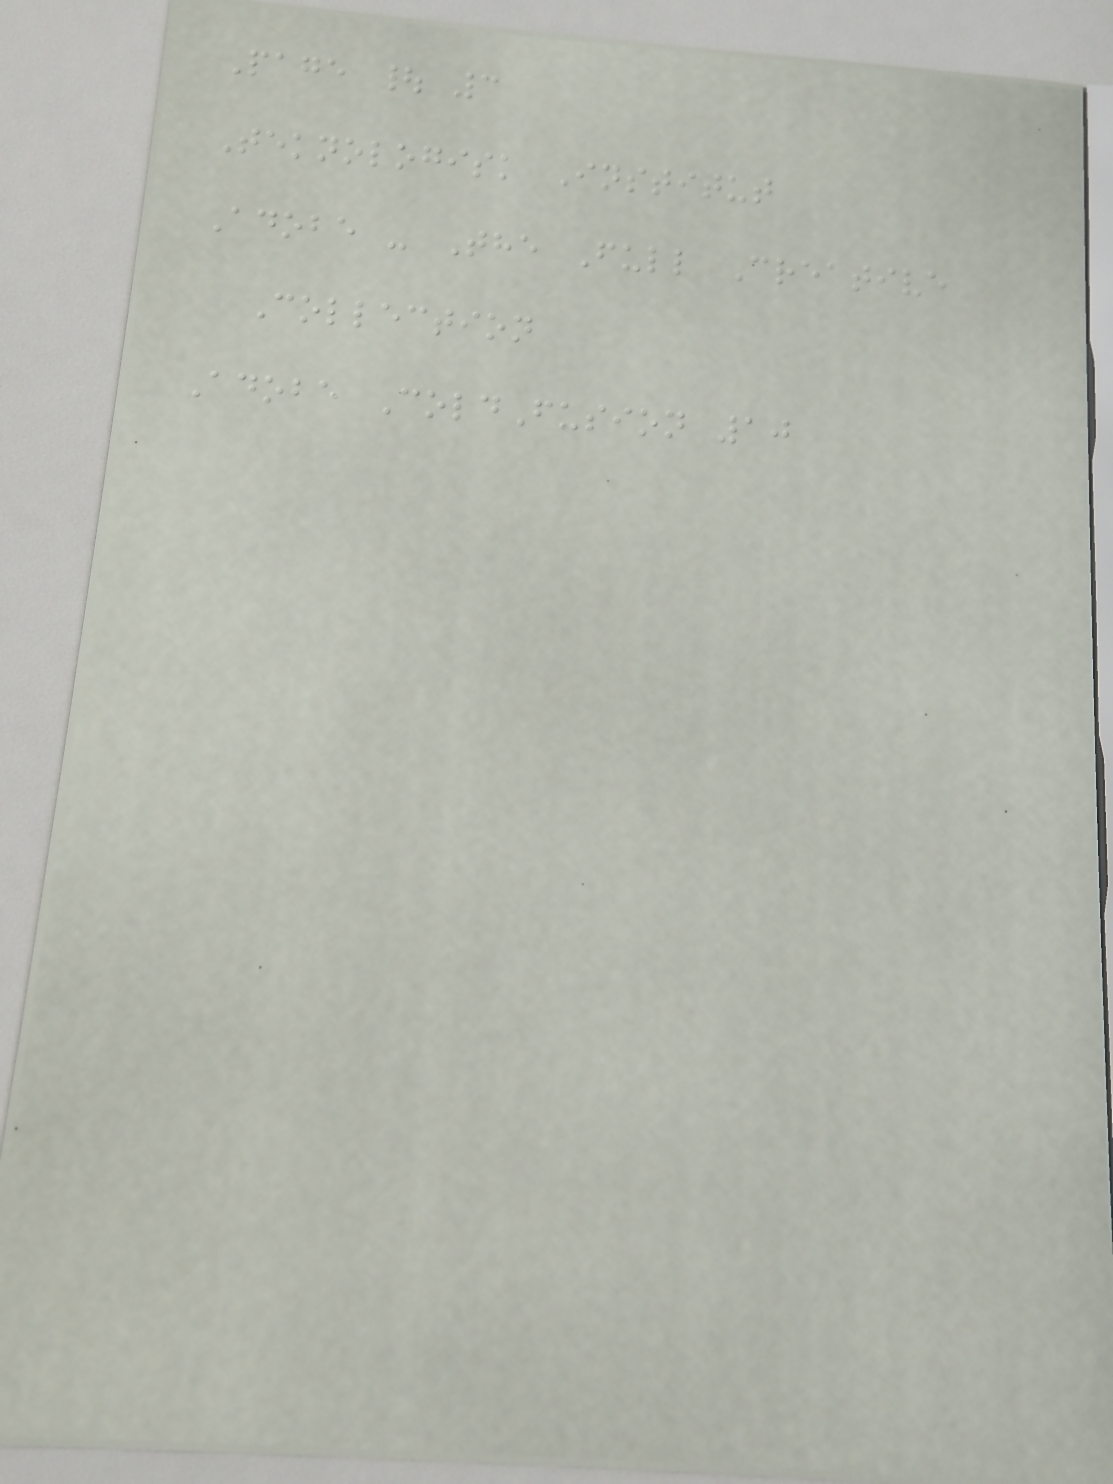Page | 3
Teknologisk Institut
Adobe - The Full Creative
Collection
Adobe ColdFusion 10
